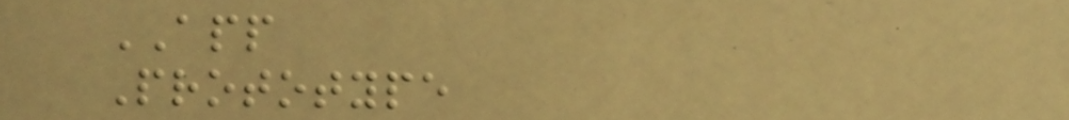APP
Prototype
